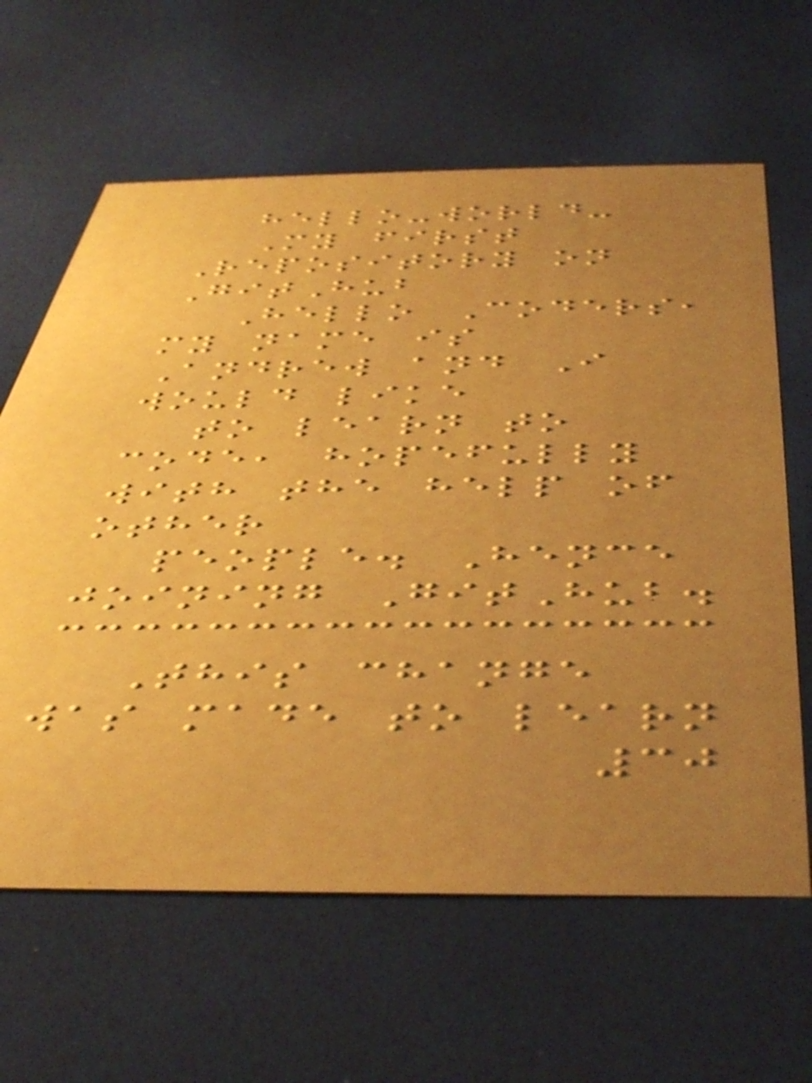hello-world-
My first
Repository on
GitHub
Hello Coders,
my name is
Andrew and I
would like
to learn to
code, hopefully
with the help of
other
people. Hence
joining GitHub.
This change
was made to learn
30
